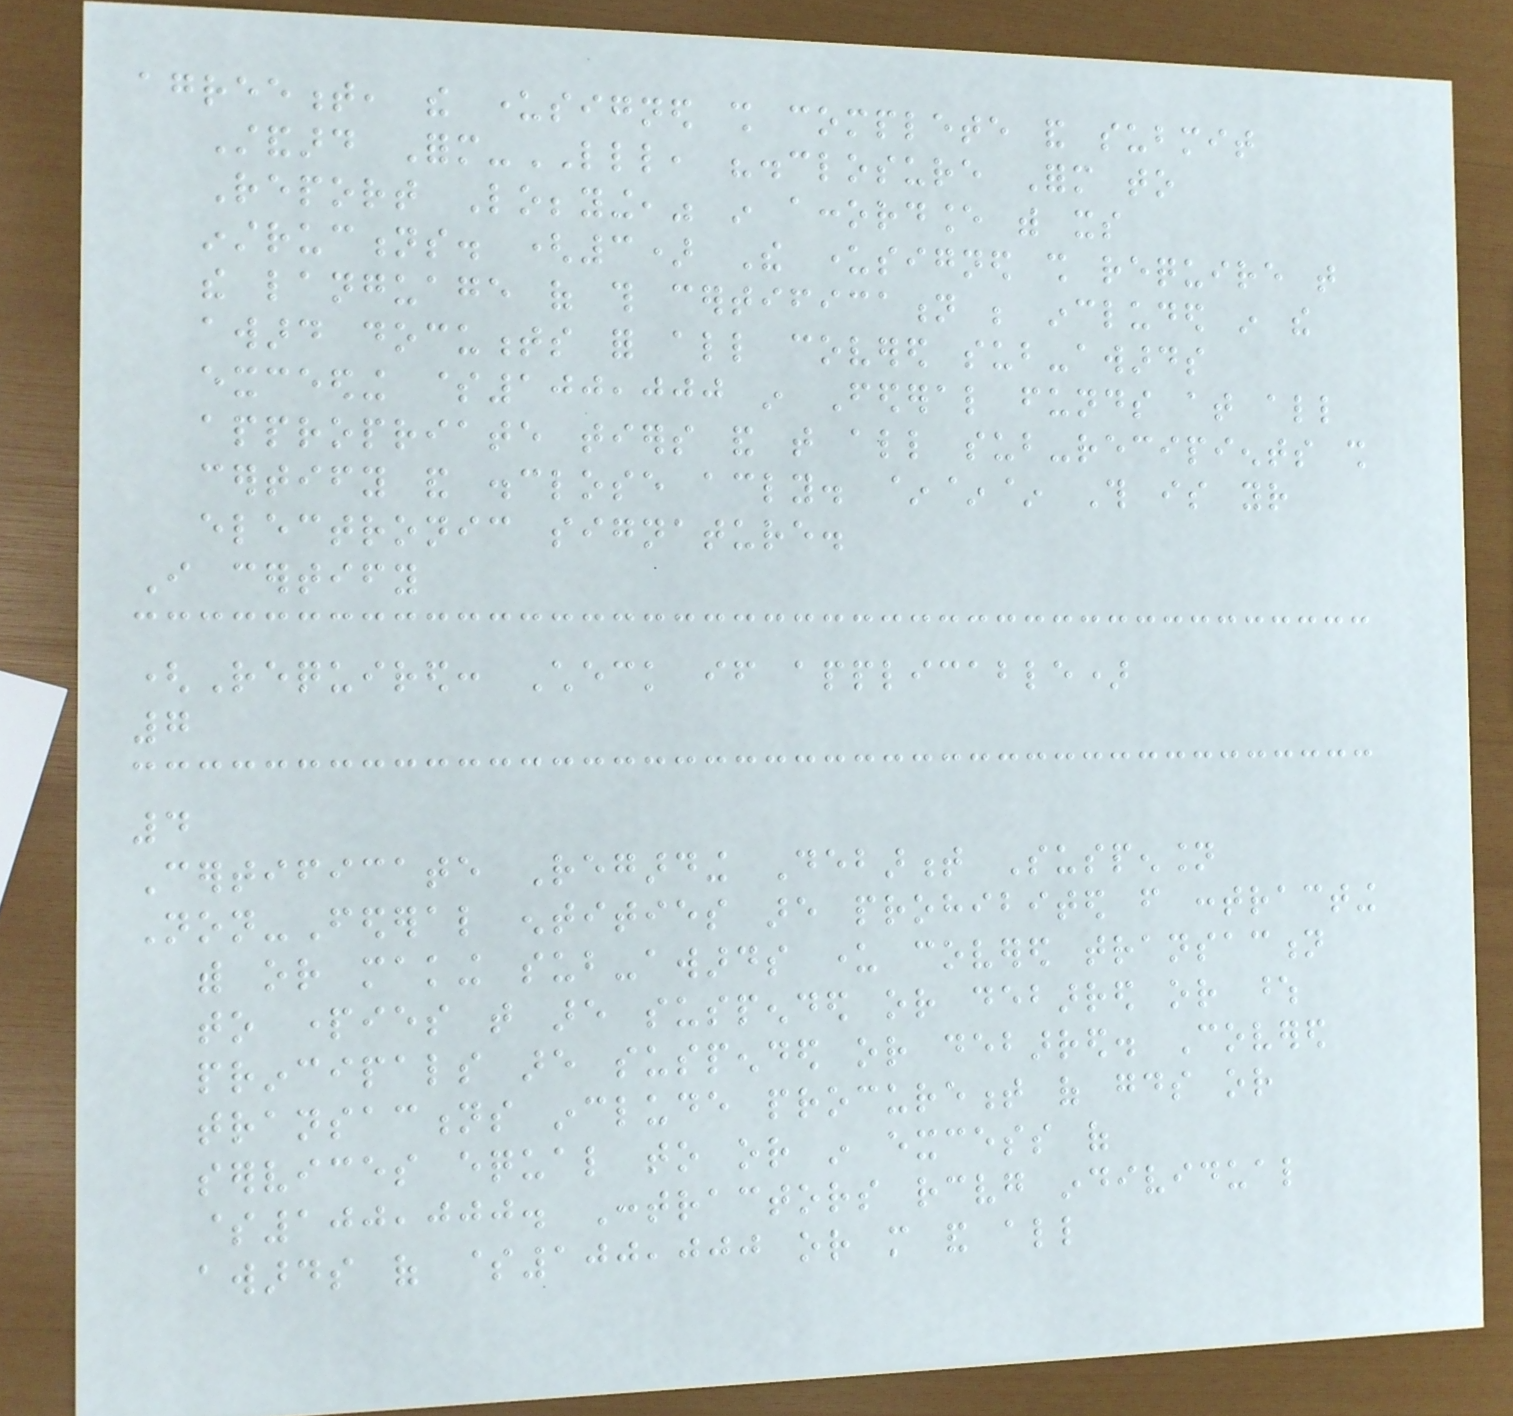agreement, the undersigned shall complete and submit
Standard Form-LLL, "disclosure Form to
Report Lobbying," in accordance with its
instructions. (3) The undersigned shall require that
the language of this certification be included in the
award documents for all covered sub-awards
exceeding $100,000 in Federal funds at all
appropriate tiers and that all sub-recipients shall
certify and disclose accordingly. ~~~ This is your
electronic signature.
I certify
(Required: Check if applicable)
7
4
Certificate Regarding Debarment Suspension
Non-Federal entities are prohibited from contracting
with or making sub-awards under covered transaction
to parties that are suspended or debarred or whose
principals are suspended or debarred. Covered
transactions include procurement of goods or
services equal to or in excess of
$100,000. Contractors receiving individual
awards of $100,000 or more and all
